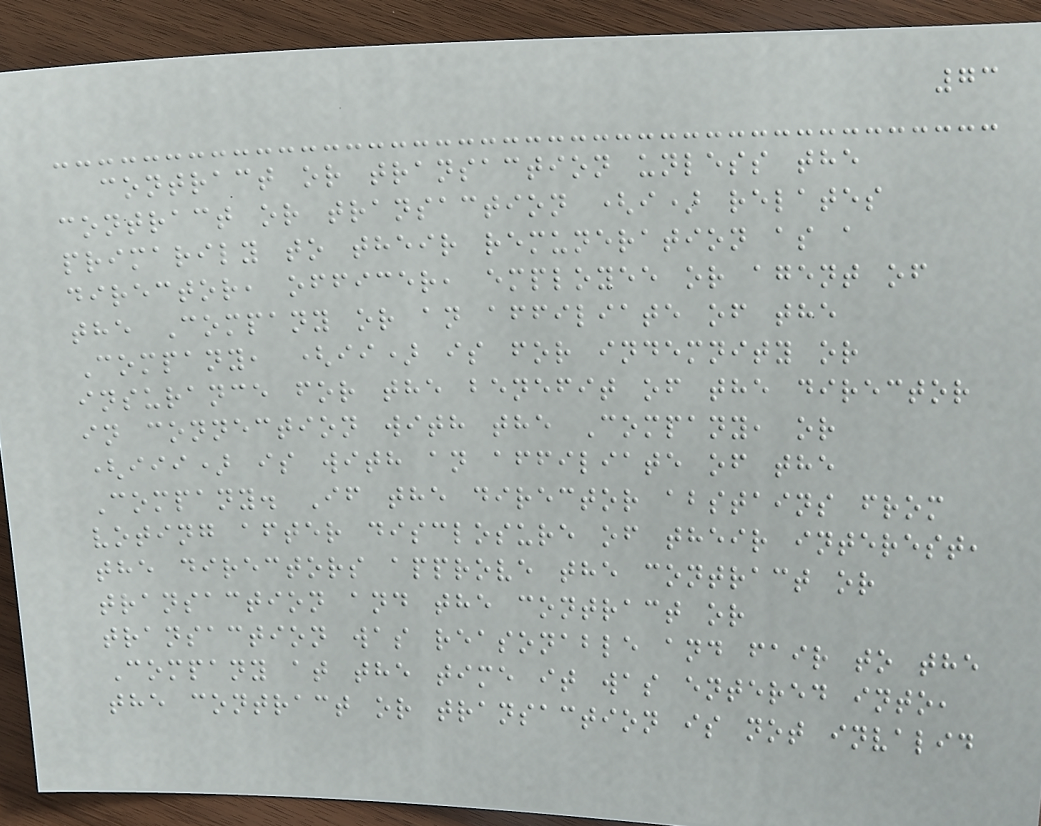73
contract or transaction unless the
contract or transaction (i) relates
primarily to their remuneration as a
director, officer, employee or agent of
the Company or an affiliate of the
Company, (ii) is for indemnity or
insurance for the benefit of the director
in connection with the Company, or
(iii) is with an affiliate of the
Company. If the director abstains from
voting after disclosure of their interest,
the directors approve the contract or
transaction and the contract or
transaction was reasonable and fair to the
Company at the time it was entered into,
the contract or transaction is not invalid
